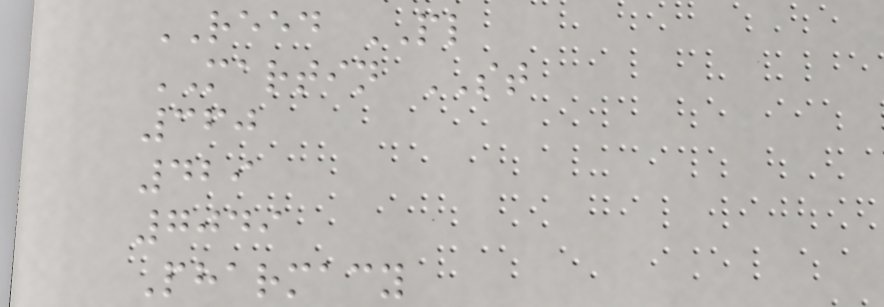REED PL
MARTIN ST
360
429
7049
Pharmacy
